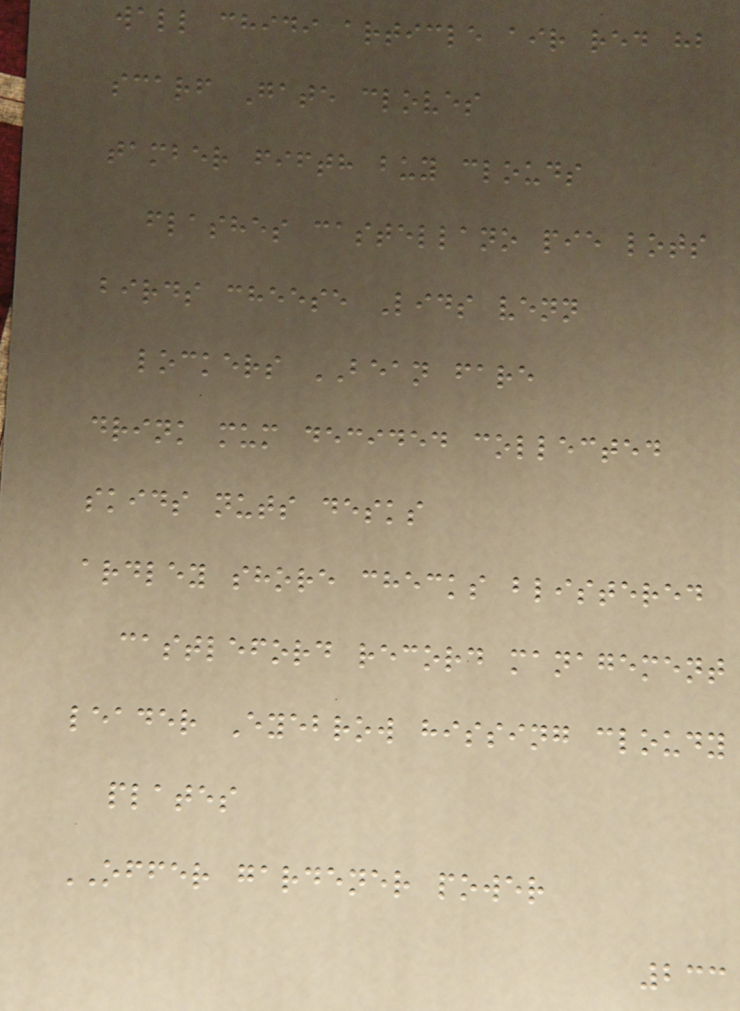wall chidi article air red hb
scarf Gate cloves
tamber fifth buy clouds
flashes castellano pie lots
birds cheese Lids venn
lockers BEAN fare
drink mum decided collected
skids nuts desks
ardley shore checks blistered
castleford record management
leader Eyebrow hissing cloudy
plates
OFFER gardener power
233
